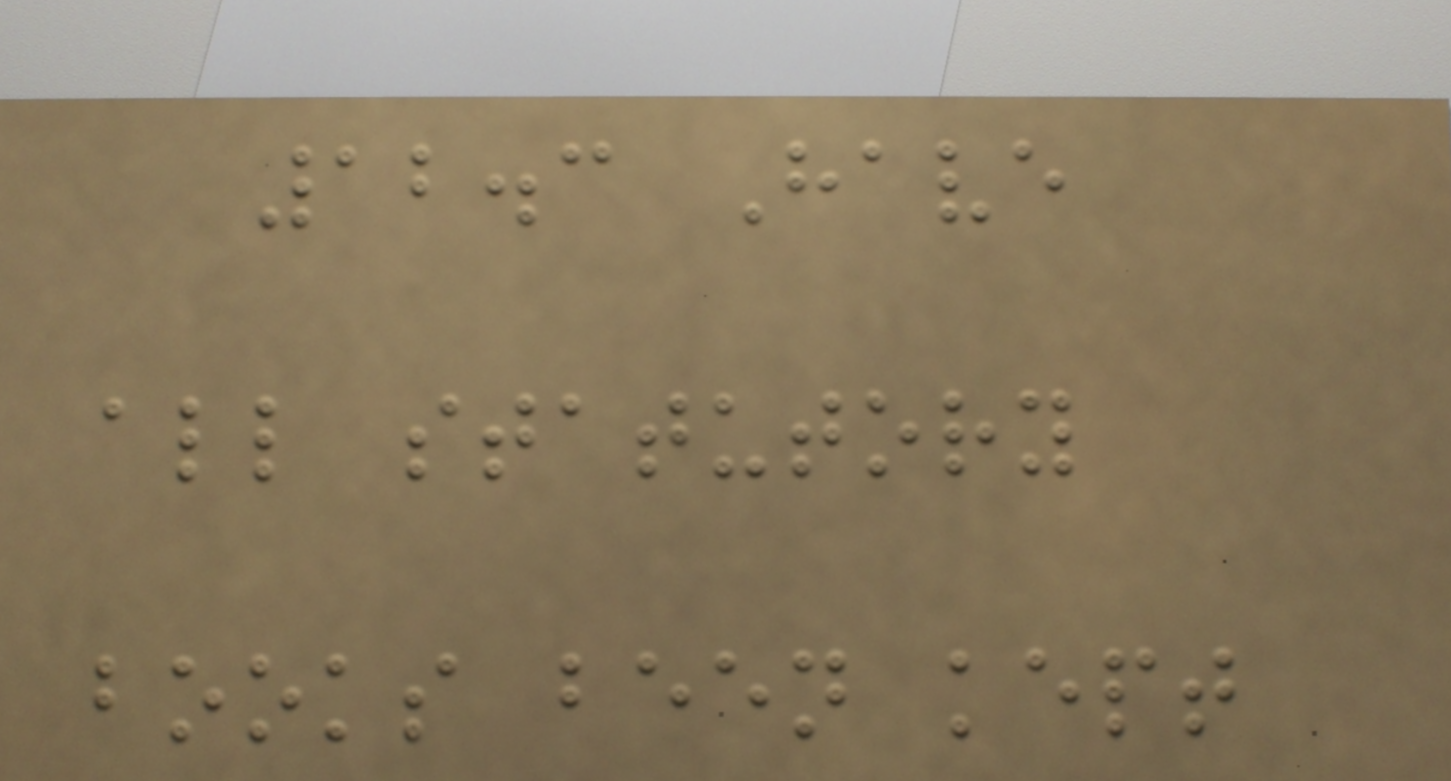12.3 Have
all statutory
books been kept
